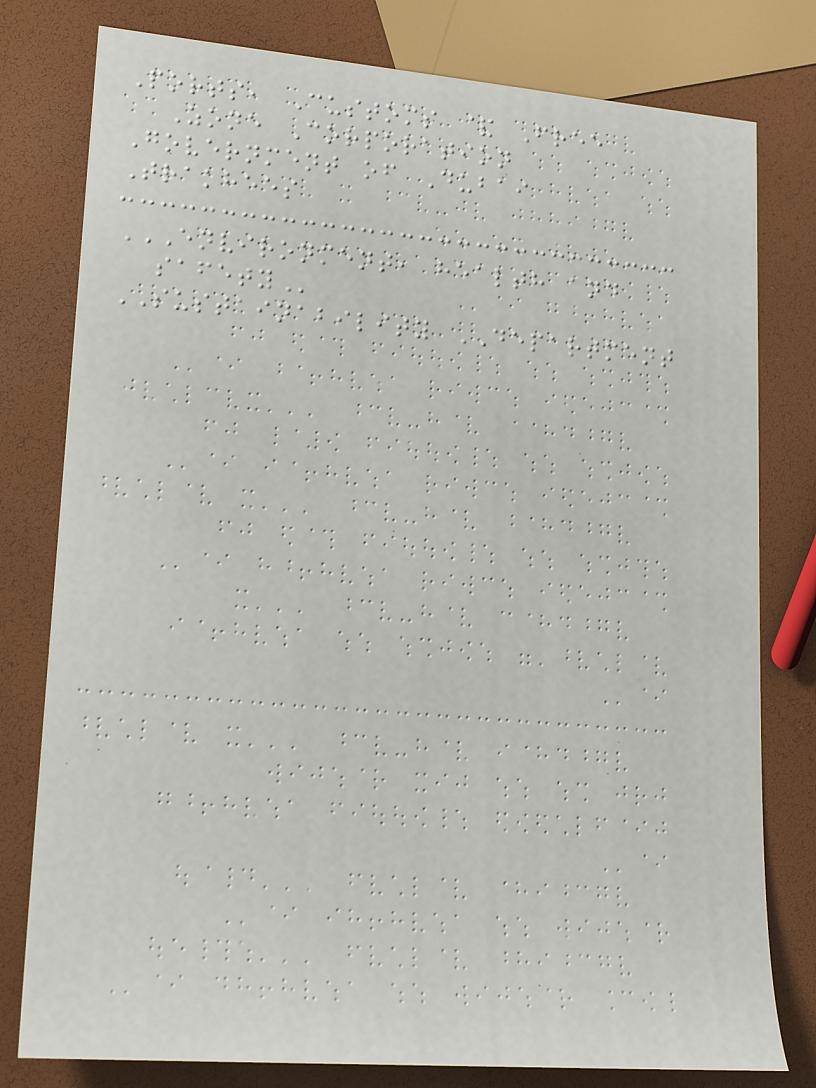Ports, Customs & Free
Zone Corporation
Government of Dubai
Trakhees
ENVIRONMENT, HEALTH AND
SAFETY
SUSTAINABILITY DEPARTMENT
